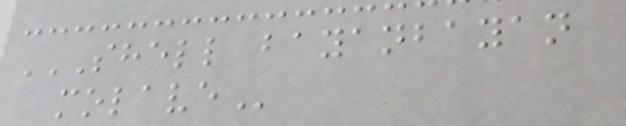SHELL BAYANBAYAN
MOLAVE
